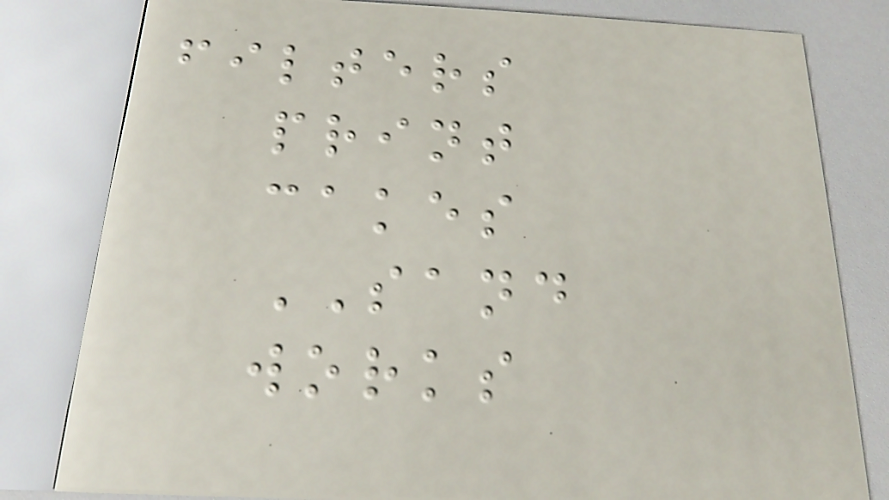filters
print
cakes
SAND
works
